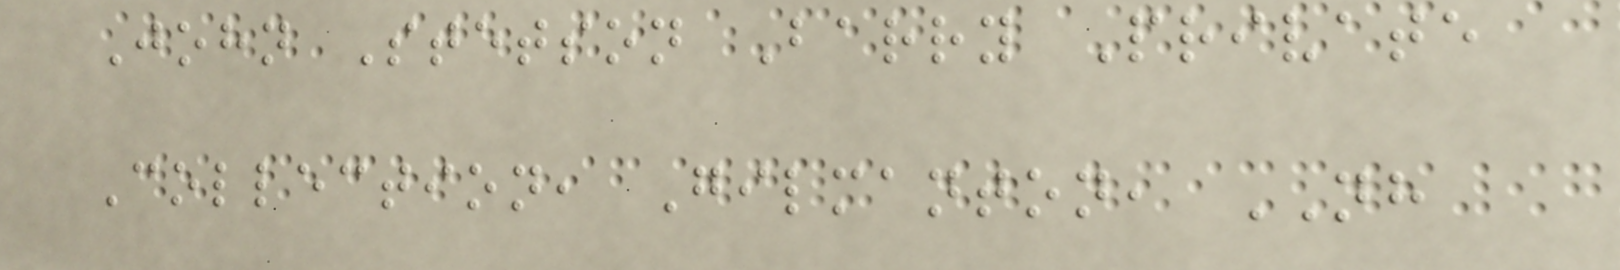John Stetson Barry Private
Collection, Gilmanton, NH
